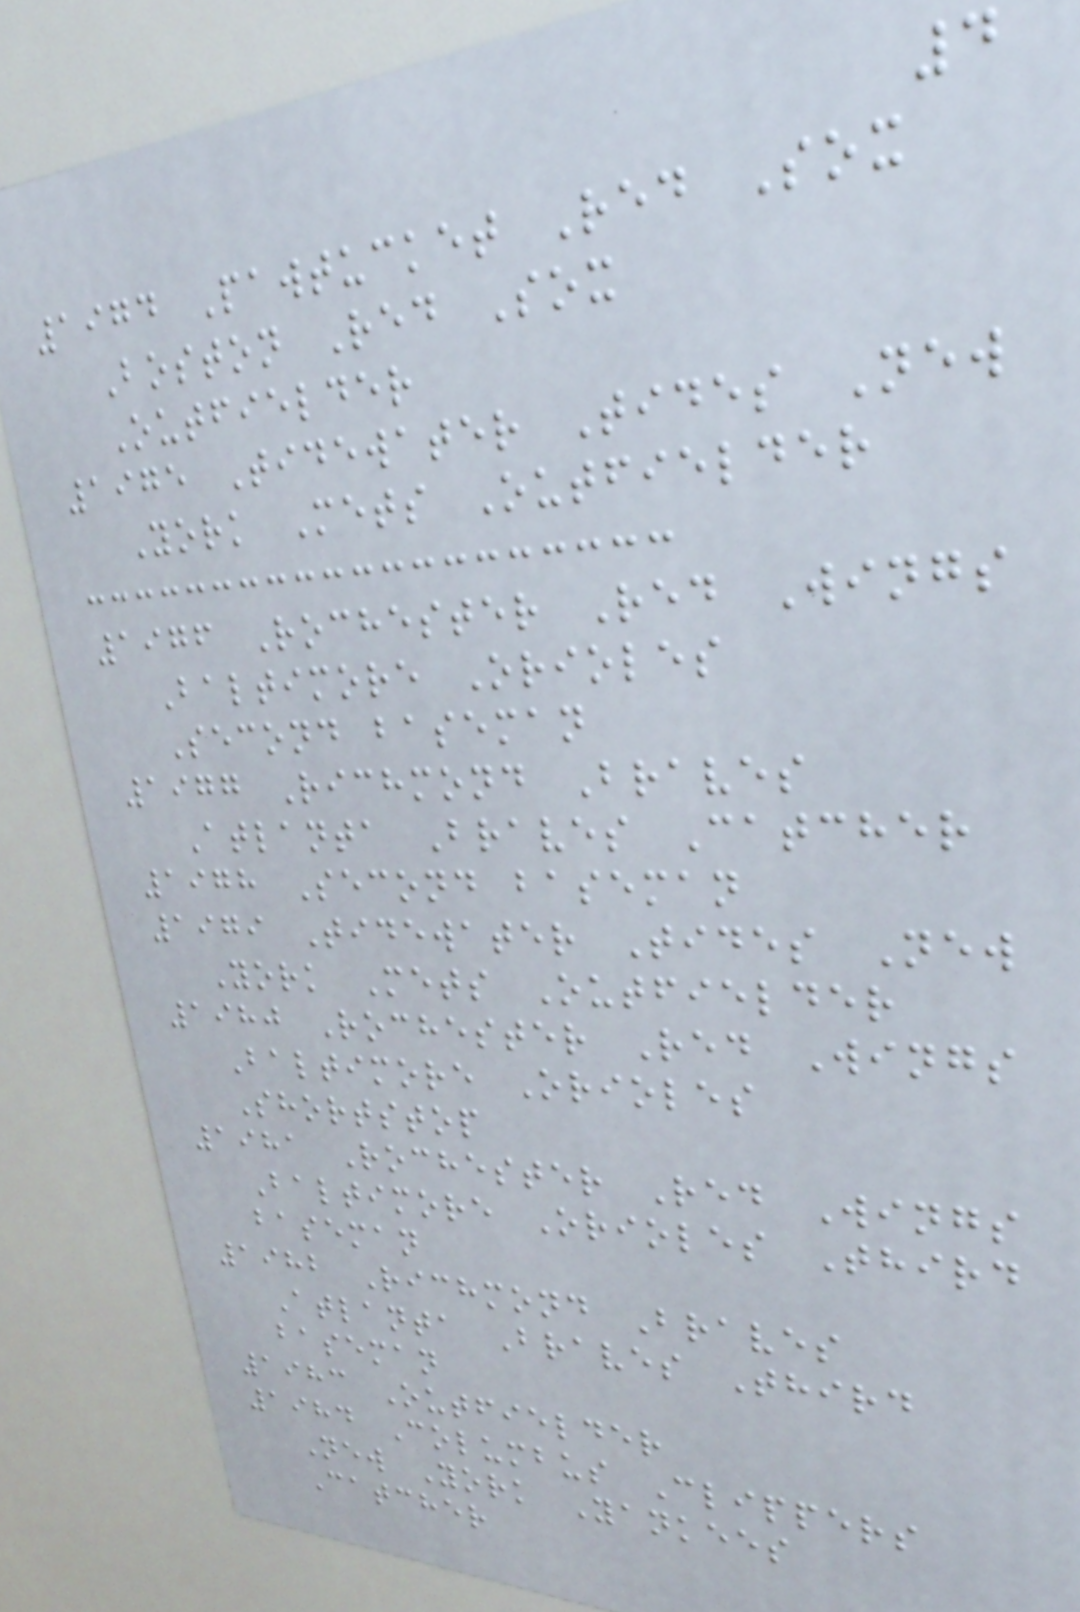4
1974 Pawtucket Red Sox
Boston Red Sox
Outfielder
1975 Tidewater Tides New
York Mets Outfielder
1976 Rochester Red Wings
Baltimore Orioles
Second baseman
1977 Richmond Braves
Atlanta Braves Catcher
1978 Second baseman
1979 Tidewater Tides New
York Mets Outfielder
1980 Rochester Red Wings
Baltimore Orioles
Shortstop
1981 Rochester Red Wings
Baltimore Orioles Third
baseman
1982 Richmond Braves
Atlanta Braves Third
baseman
1983 Outfielder
1984 Columbus Clippers
New York Yankees
Catcher
